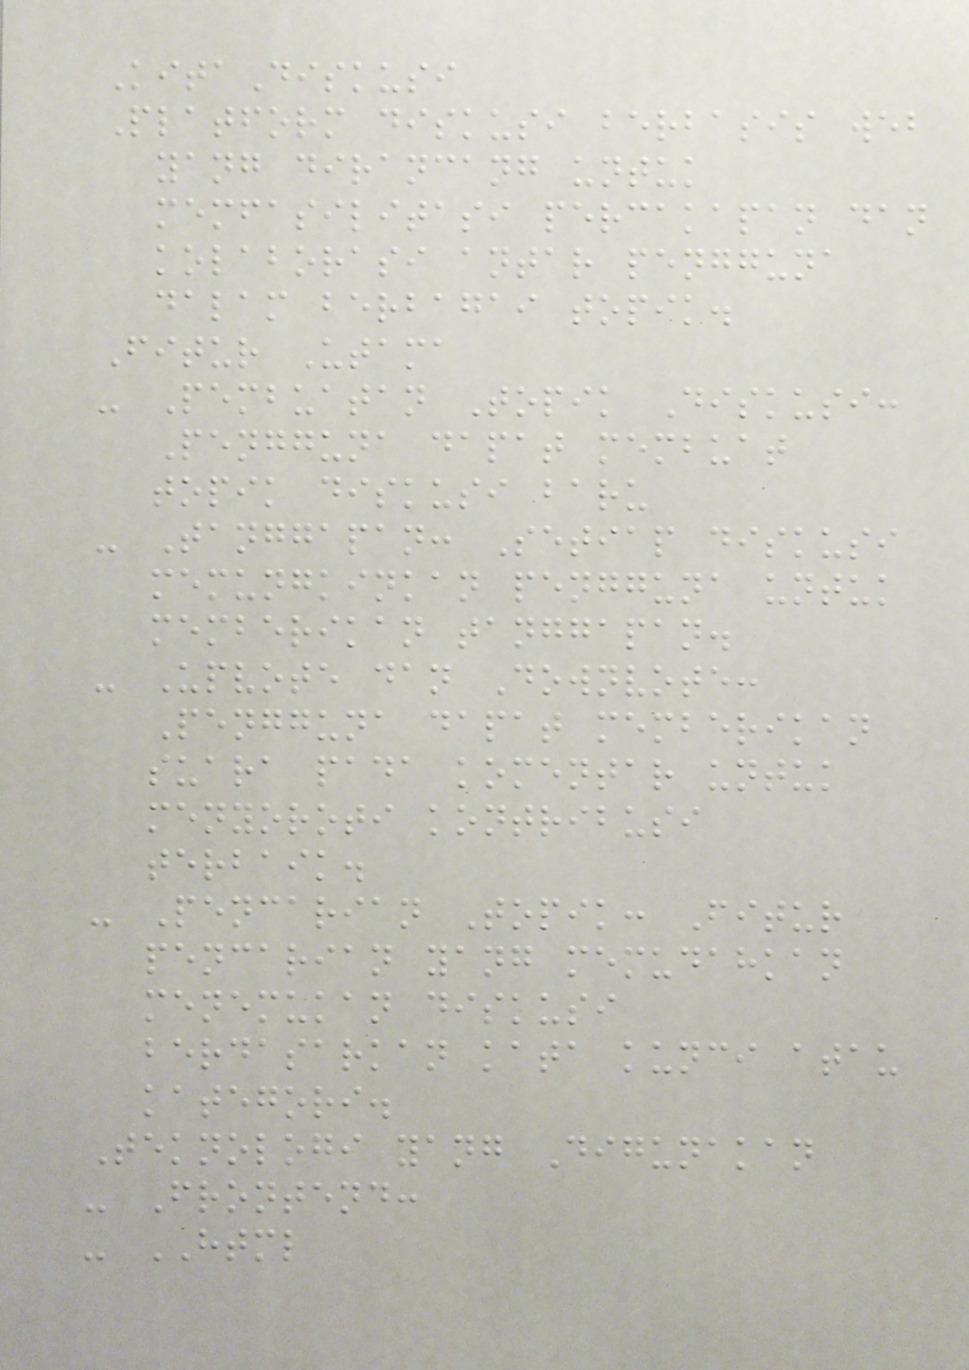KitaDiskusi
Platform diskusi berbasis web
yang dirancang untuk
memfasilitasi percakapan dan
kolaborasi antar pengguna
dalam berbagai topik.
Fitur Utama
- Pembuatan Topik Diskusi:
Pengguna dapat membuat
topik diskusi baru
- Tanggapan: Setiap diskusi
memungkinkan pengguna untuk
memberikan tanggapan.
- Upvote dan Downvote:
Pengguna dapat memberikan
suara pada komentar untuk
menyoroti kontribusi
terbaik.
- Pencarian Topik: Fitur
pencarian yang memudahkan
menemukan diskusi
berdasarkan kata kunci atau
kategori.
Teknologi yang Digunakan
- Frontend:
- HTML
